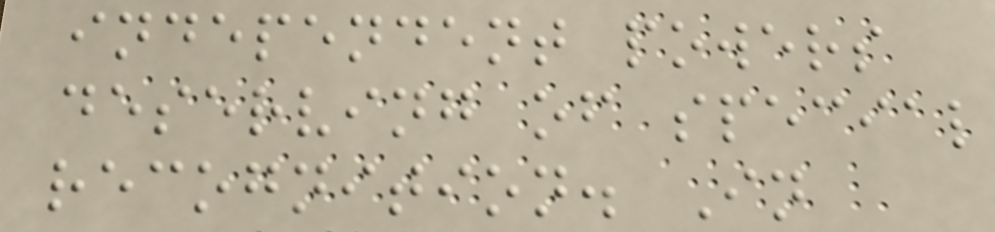independent powers
deserving of special
recognition. In
